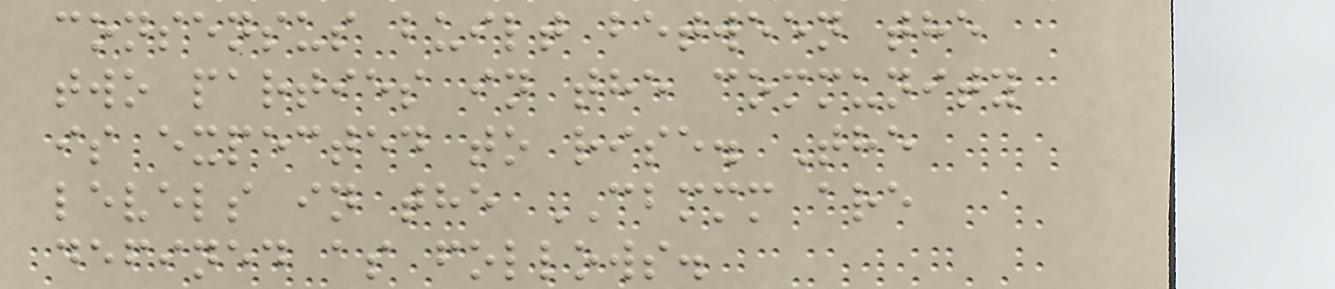consensus built between the
two parties in the community
is expected to rise. The
levels in the CBMMM are
defined as follows.
